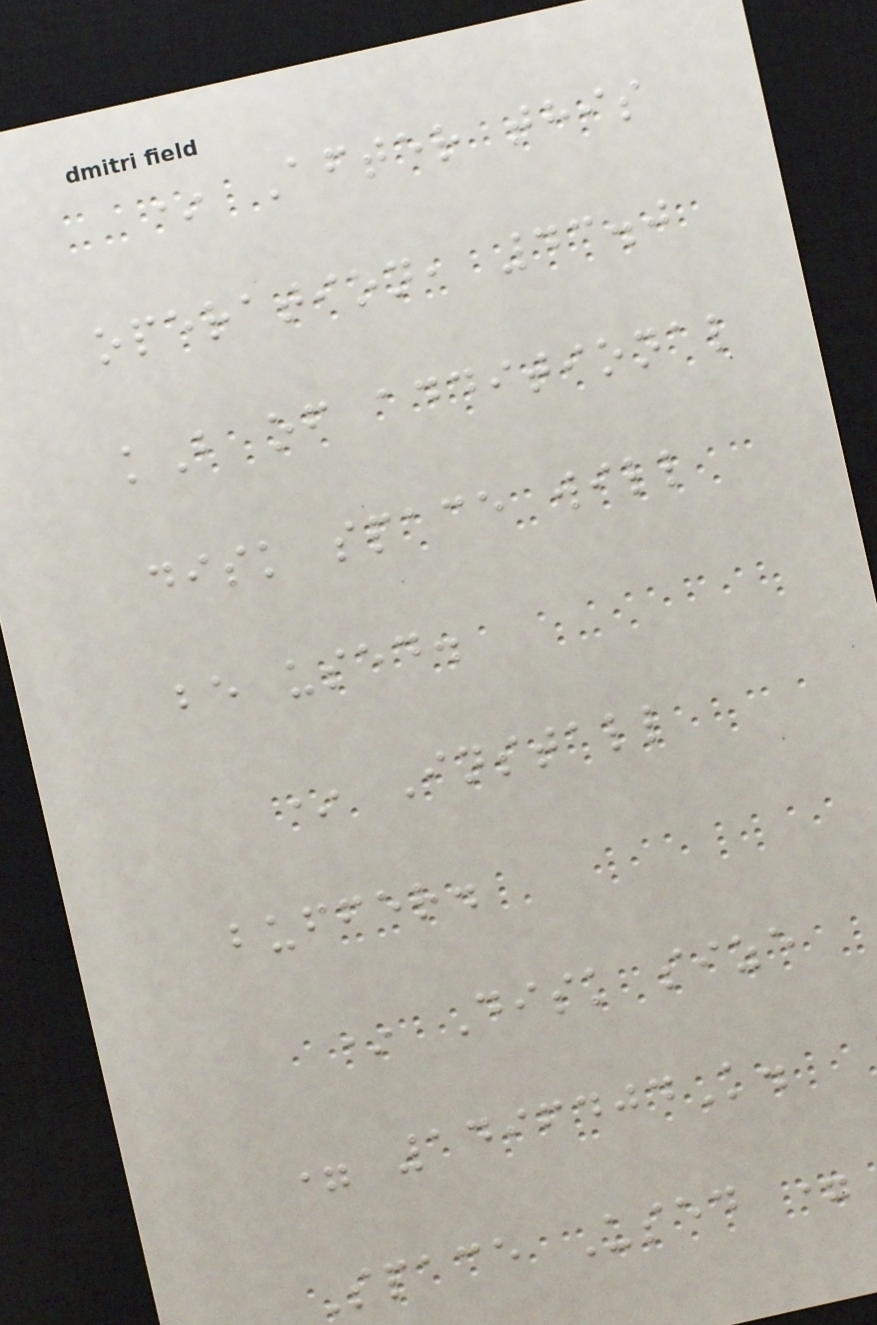* After this
operation, 43.0
kB of additional
disk space will
be used.
* Install
buffer.
* Disk size
= 1496404K.
Space Used =
